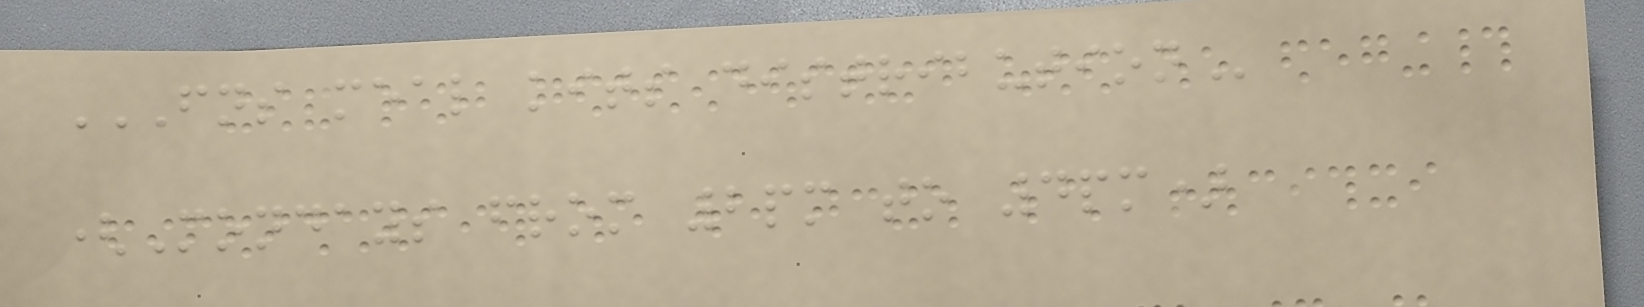FNS MEAL KITS DISTRIBUTION
(Mondays from 2pm to 4pm)
